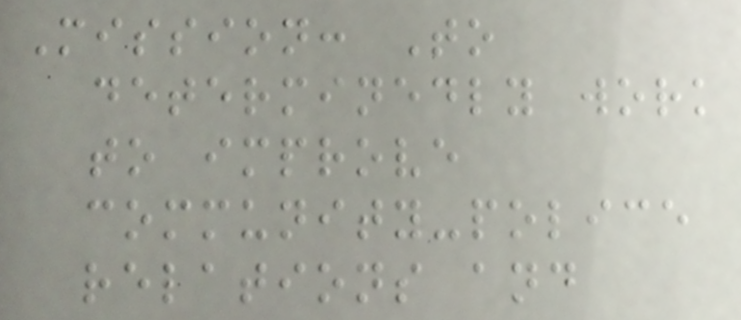Mission: To
determinedly work
to improve
community-police
relations and
